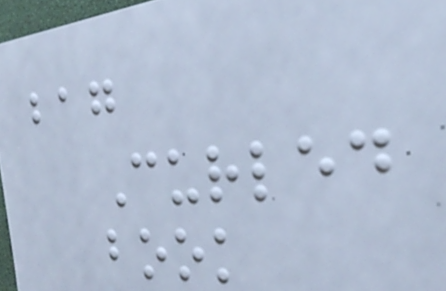bag
Curled
book
